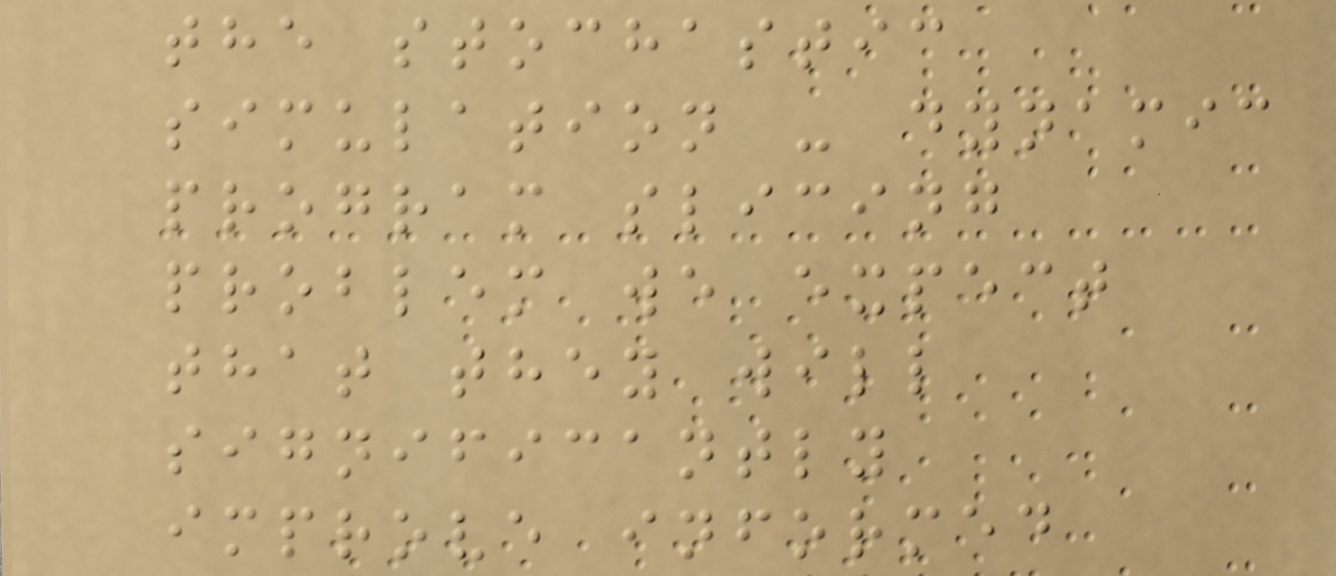the stochastic
simulation - dynamic
program slicing
problem we expect
that they will
significantly
improve informed
